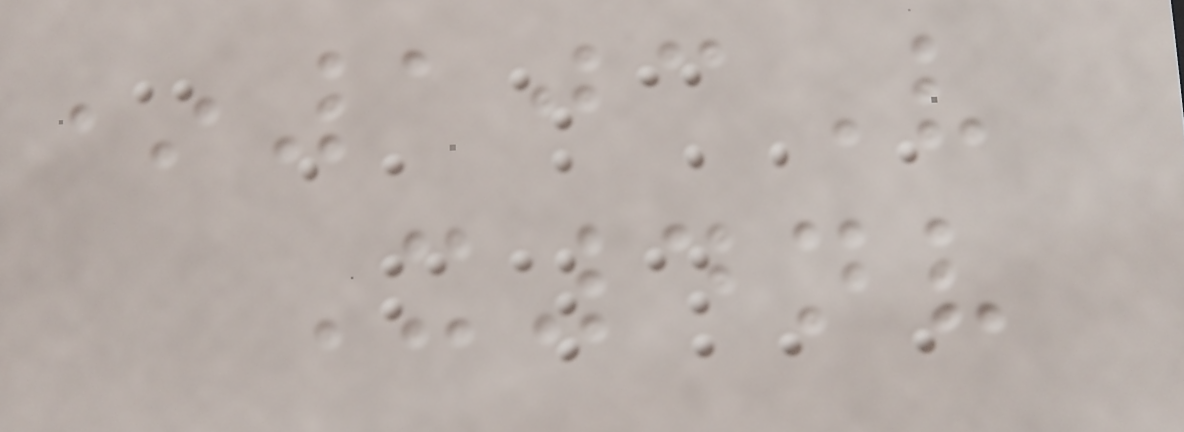*103V
X4nv
